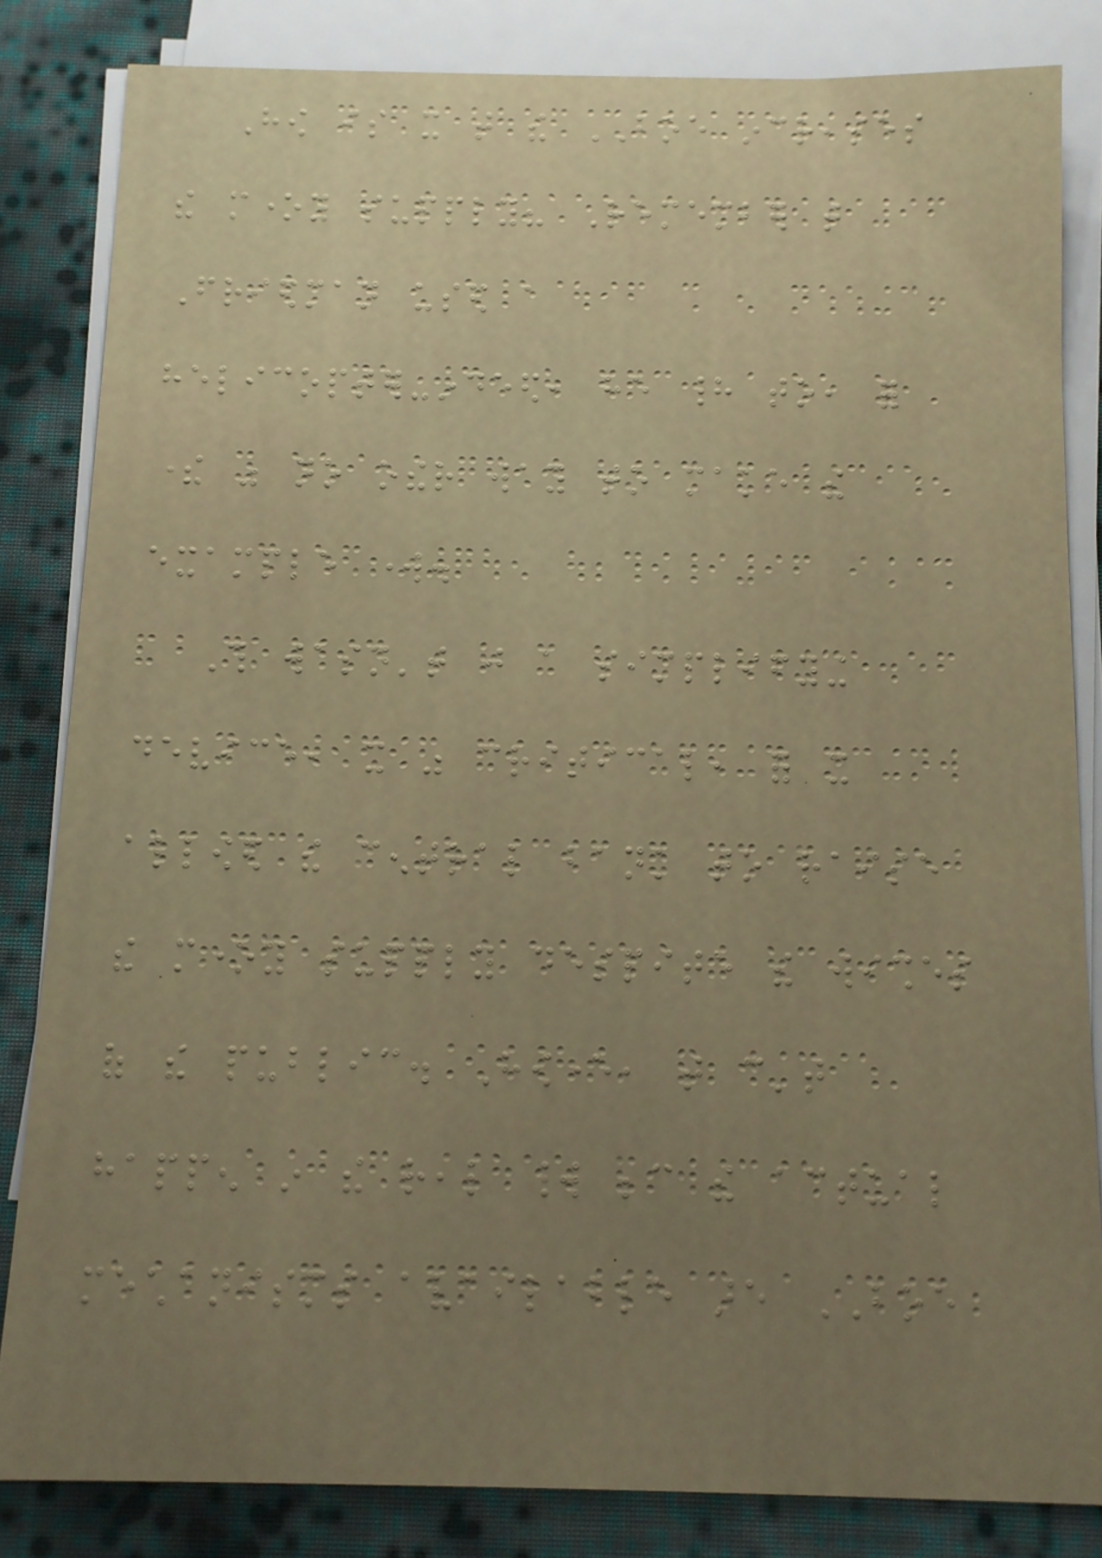How is it that the BOE increases
the money supply? Remember that
Friedman used a
helicopter-indeed, he had to, for
there was no other way to make the
example work.
This wasn't just a simplifying
device, it was critical, for it
allowed the central bank to raise
the money supply despite the wishes
of the public. However, that can't
happen in the real world because the actual
mechanisms available are BOE
